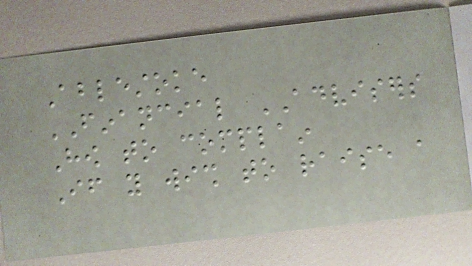Ablestoke
FINANCIAL ADVISERS
How to complain
If you wish to raise a
